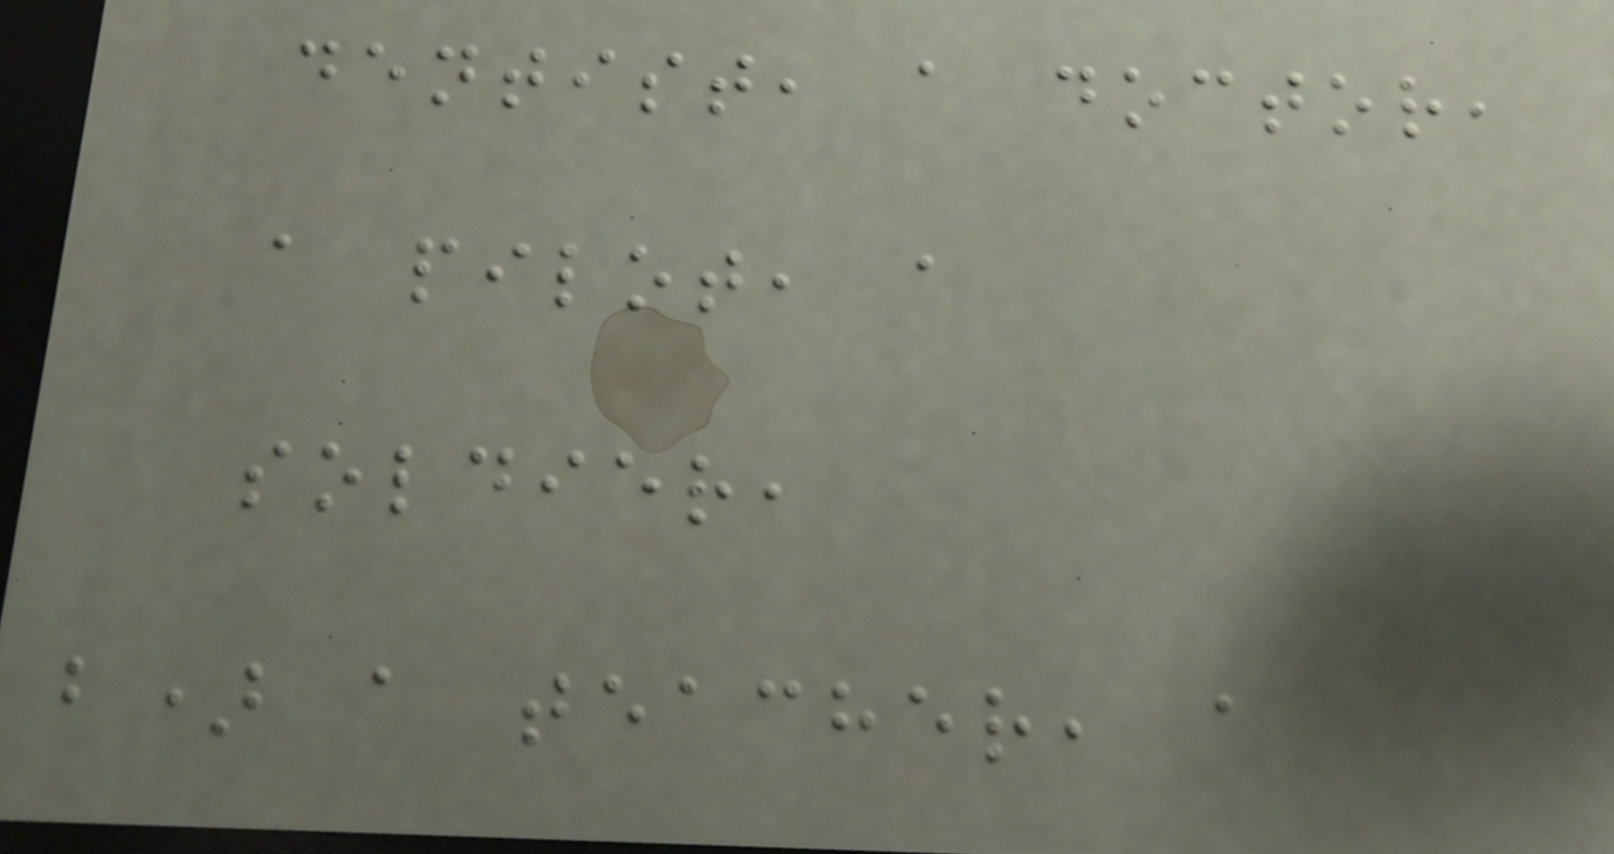dentist, a doctor,
a pilot, a
soldier,
b) a teacher, a
